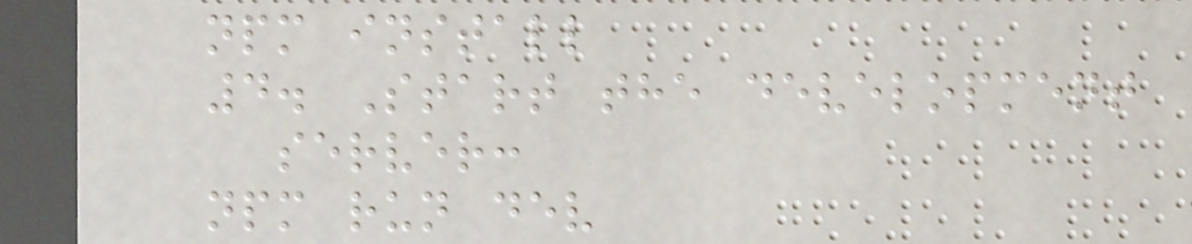npm install
4. Start the development
server:
npm run dev
